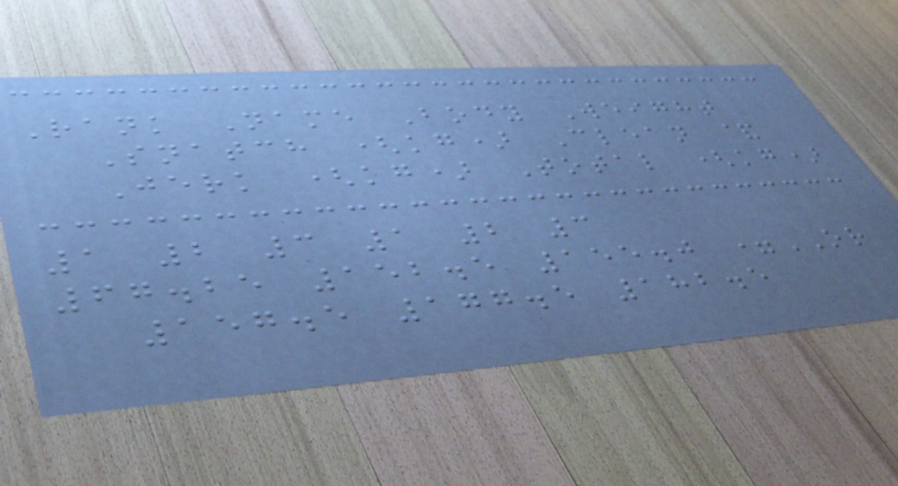Rank Name Body Weight
Snatch (kg) Clean &
Jerk (kg) Total (kg)
1 2 3 1 2 3
67.25 152.5 155.0 =OR
157.5 177.5 182.5
